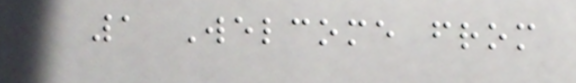1 Welcome from
